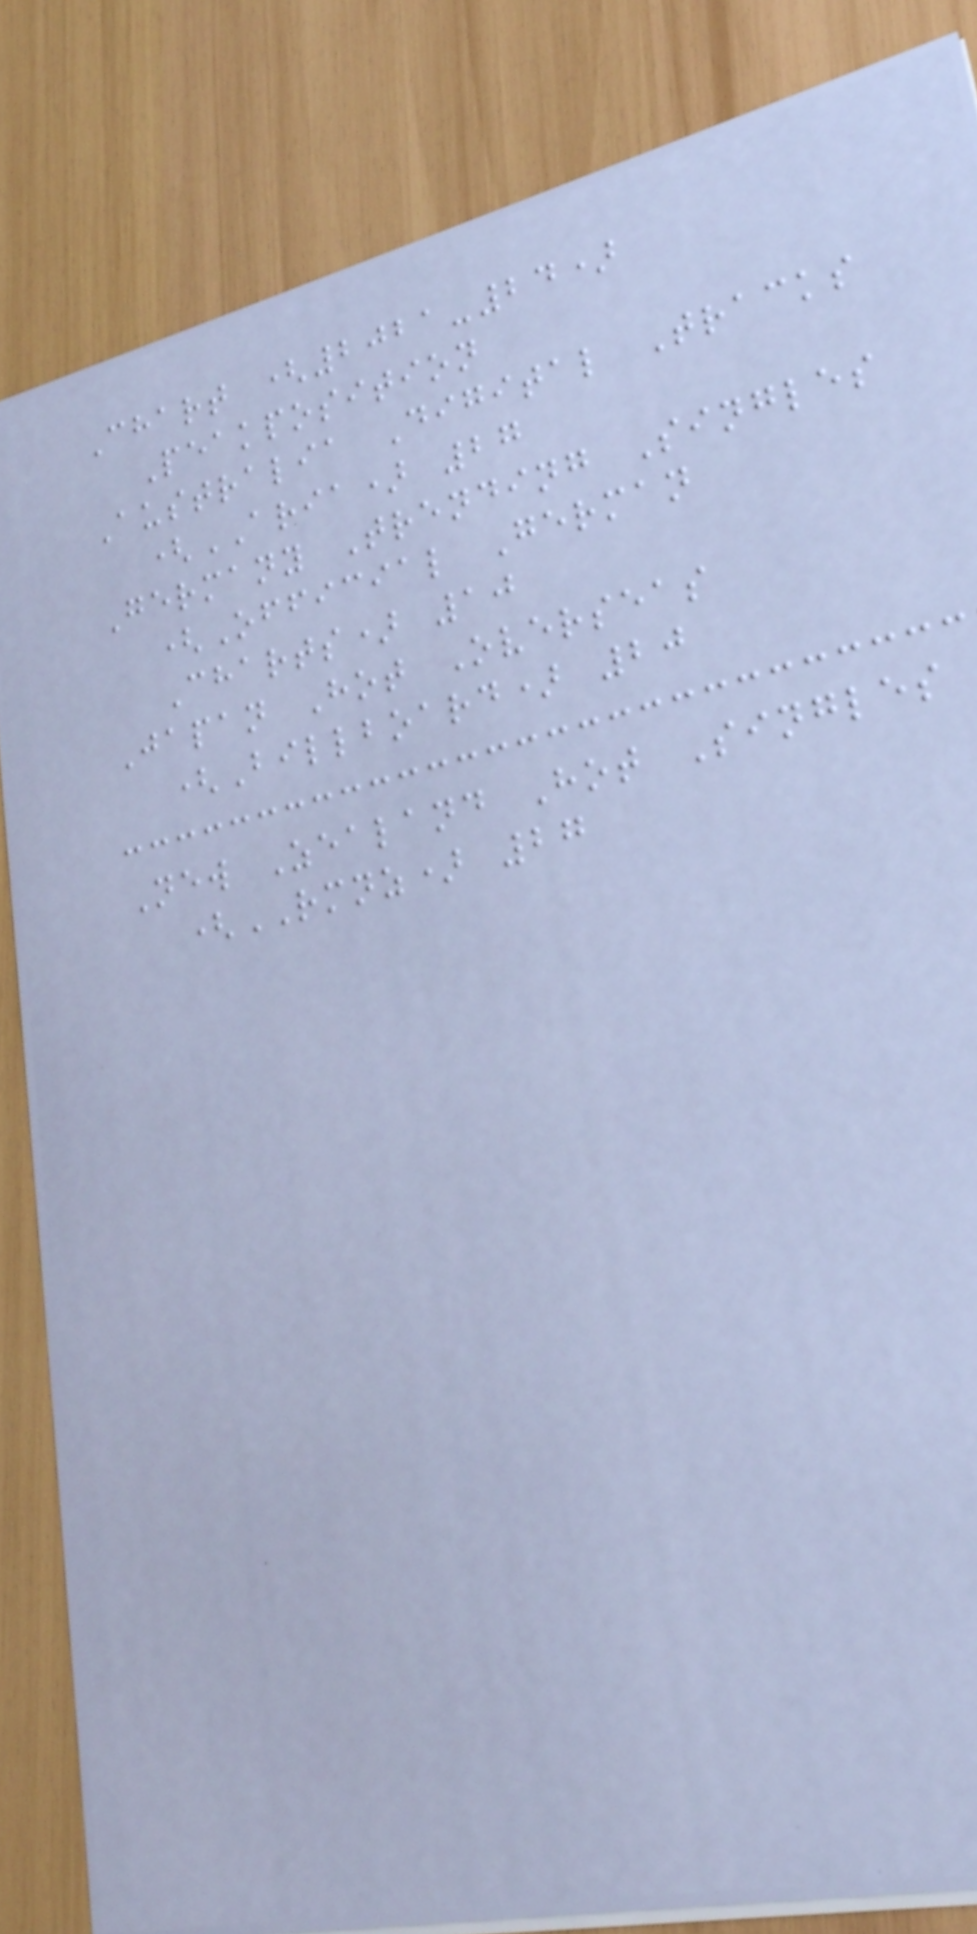Chart (2021-24)
Peakposition
Australia Digital Tracks
(ARIA) 27
Germany Trending Singles
(Official German
Charts) 10
Japan Hot Overseas
(Billboard) 20
New Zealand Hot Singles
(RMNZ) 27
